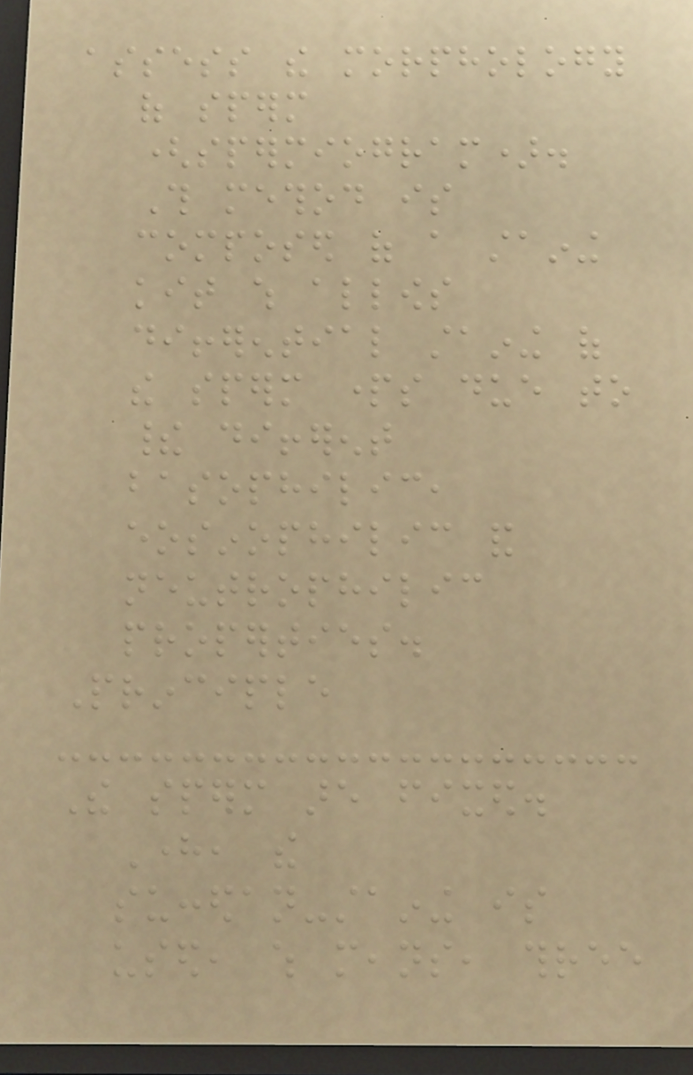assess the morphology
of sperm
(spermiogram).
This method is
composed of a staining
kit which allows
differential staining of
the sperm parts due to
their different
basophilic,
eosinophilic and
neutrophilic
properties.
Principle
The sperm are fixed.
Here, the
succedan-staining is
used, which means, three
